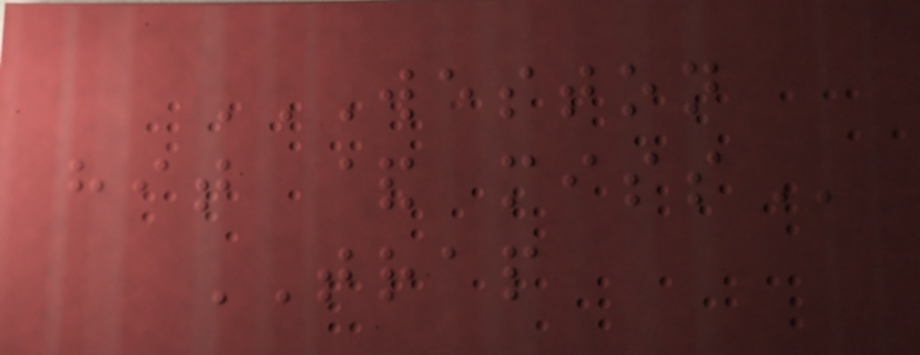WESTON
HIT & MISS
TRAP
